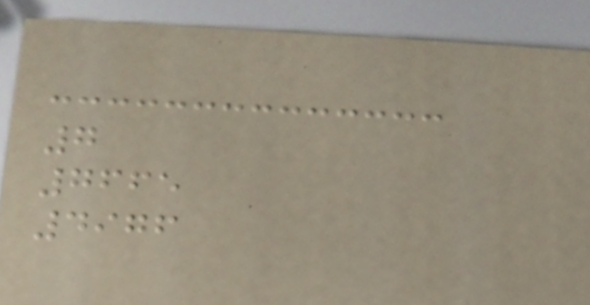7
7665
4976
